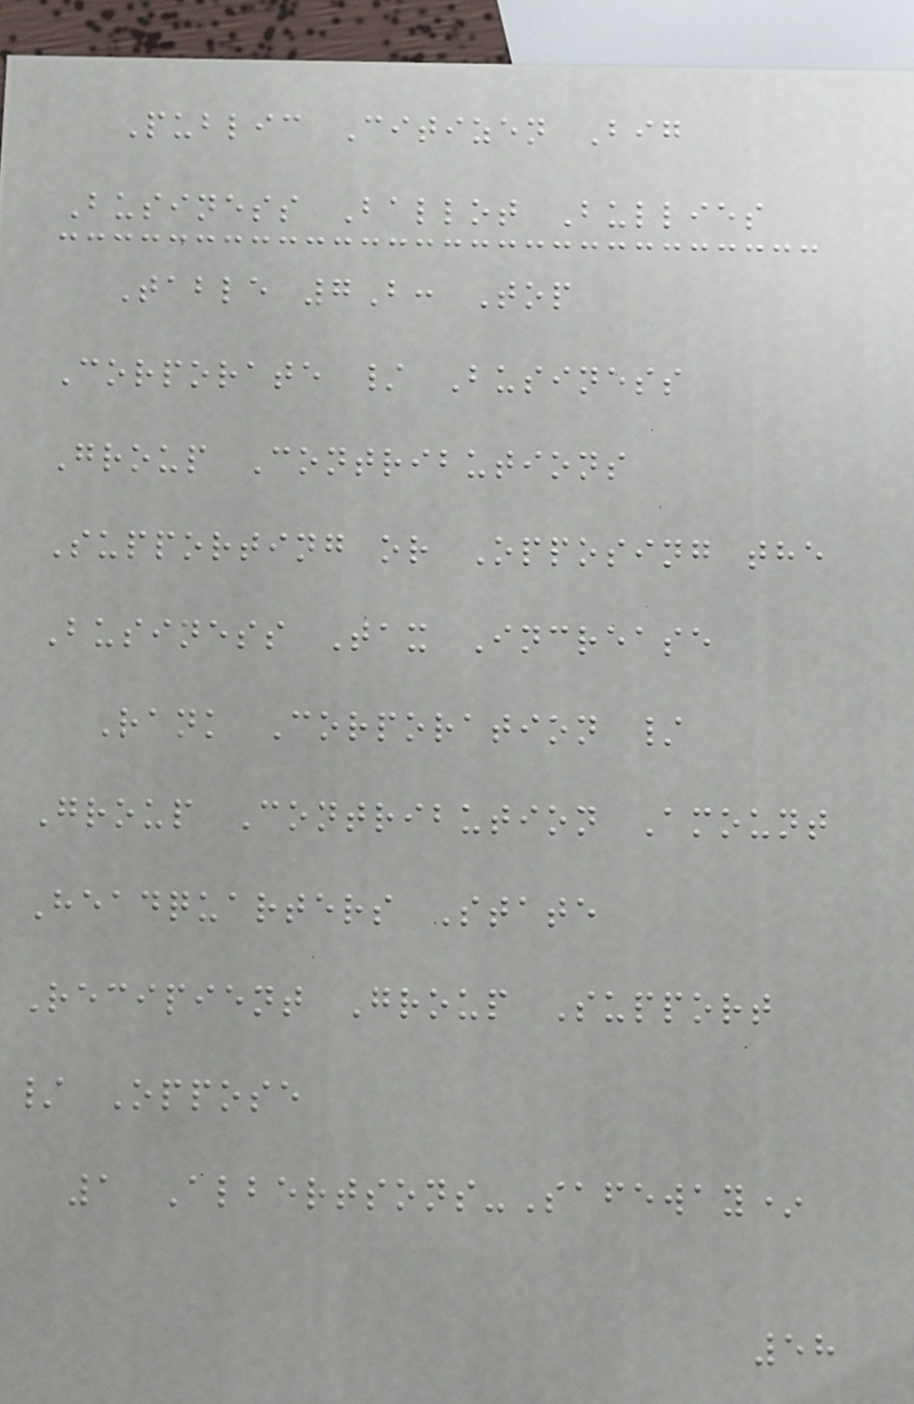Public Citizen Big
Business Ballot Bullies
Table 7B: Top
Corporate / Business
Group Contributions
Supporting or Opposing the
Business Tax Increase
Rank Corporation /
Group Contribution Amount
Headquarters State
Recipient Group Support
/ Oppose
1 Albertsons-Safeway*
58
